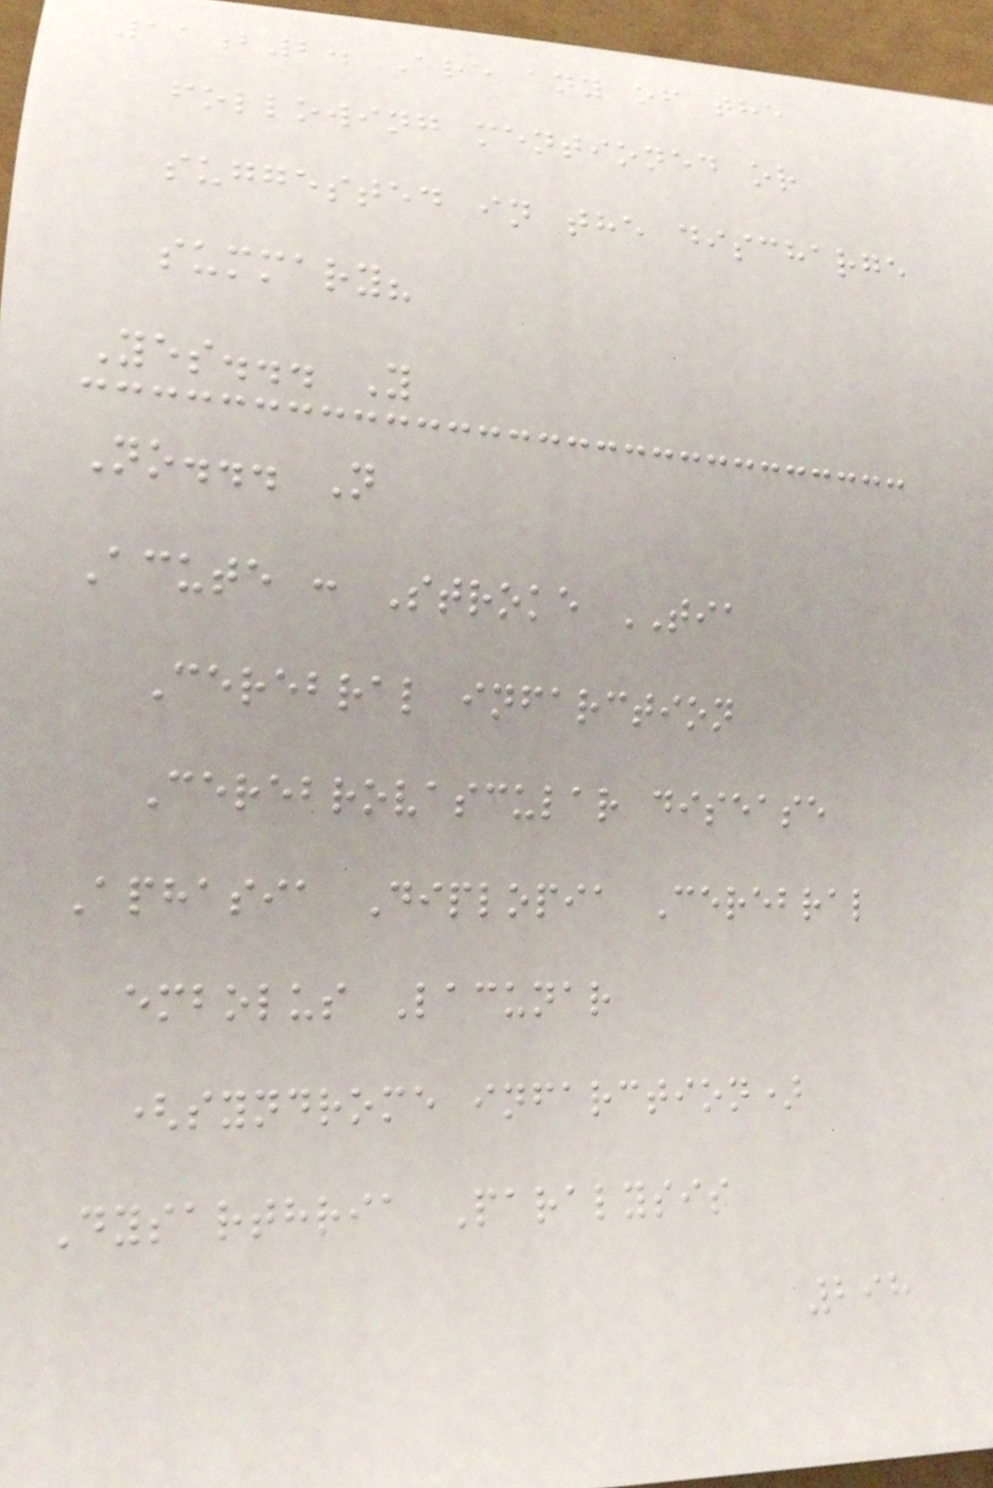11b2. Are any of the
following mentioned or
suggested in the discharge
summary?
Yes... Y
No... N
Acute : Stroke TIA
Cerebral infarction
Cerebrovascular disease
Aphasia Diplopia Cerebral
embolus Lacunar
(syndrome infarction)
Dysarthria Paralysis
298
